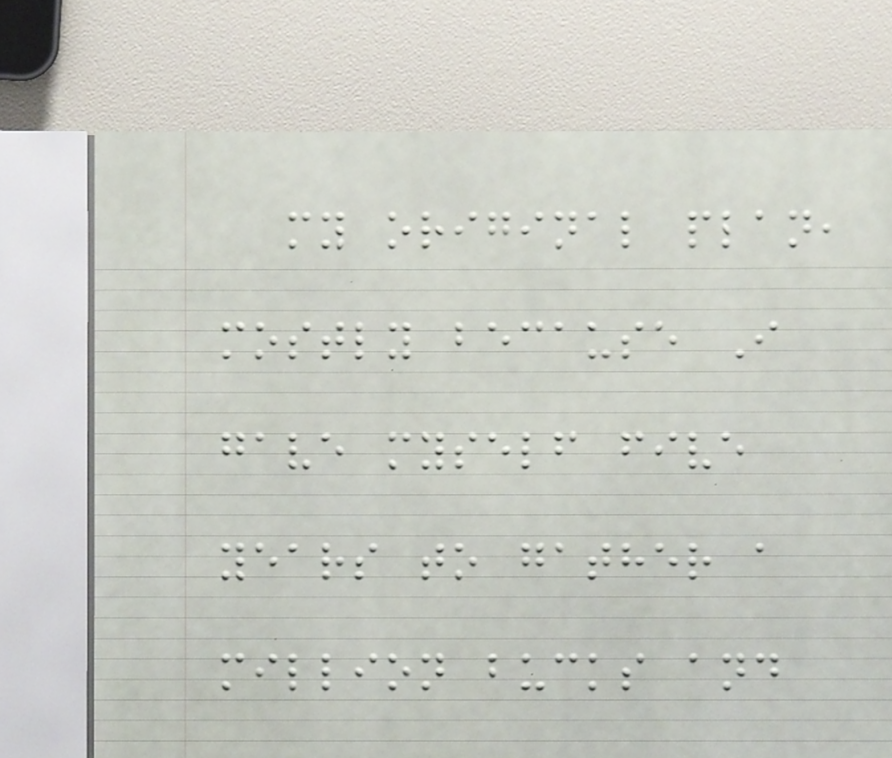my original plan,
mostly because I
gave myself five
years to gather a
million bucks and
